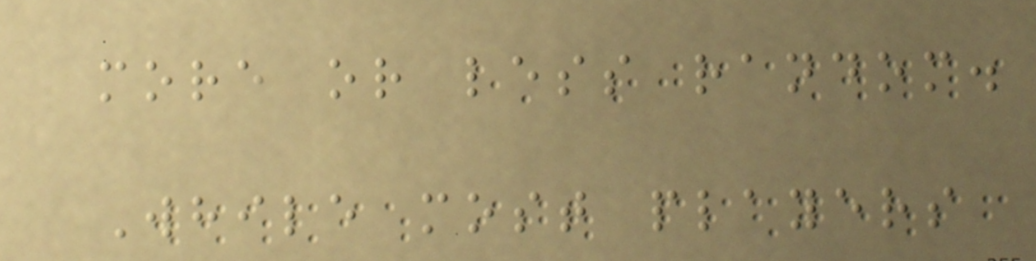more or less random.
While most players
